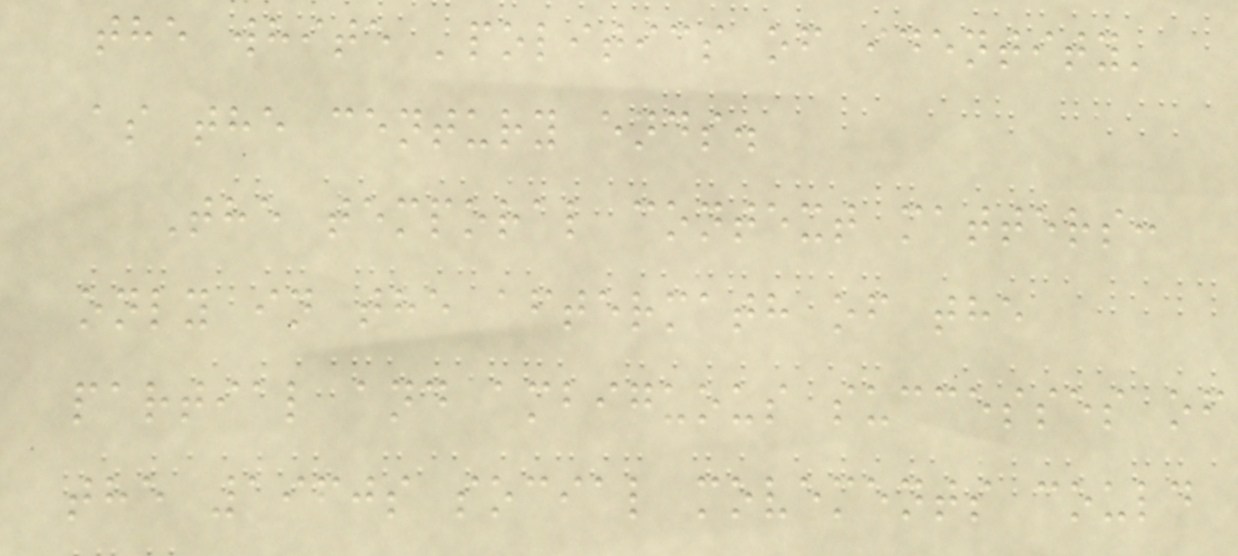the white 'politics of identity'
as the century ends.
The temporal context matters:
only in the aftermath of the
partial and ambiguous successes of
the 1960s social movements could
